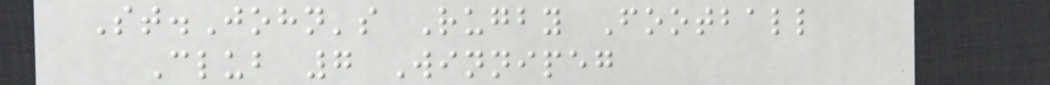St.John's Rugby Football
Club 7 Winnipeg
